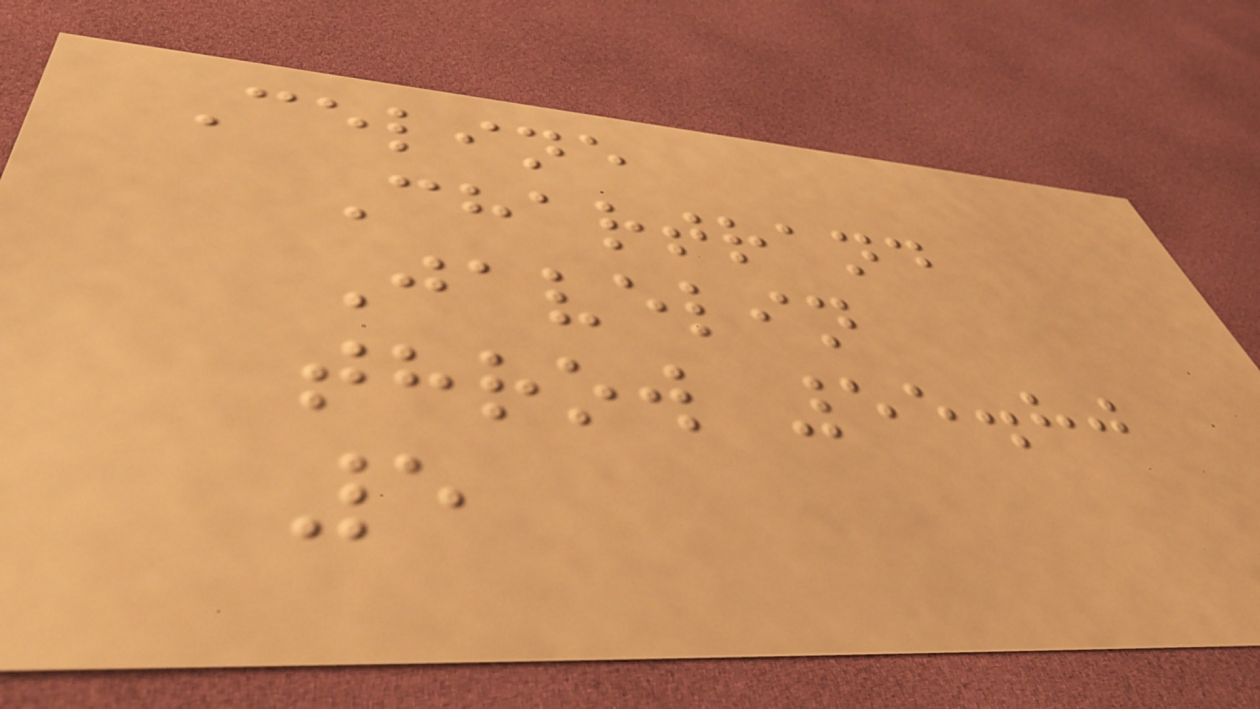Celine
Chartrand
Javelin
throw 55.80
5
